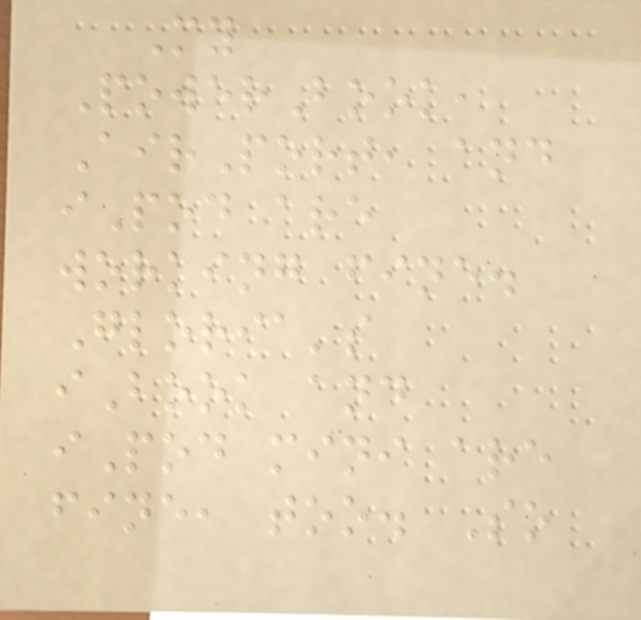My
PowerBook,
AirPort, and
iPod are
working fine.
Gloria's
iBook and
iPod mini are
fine, too. So
